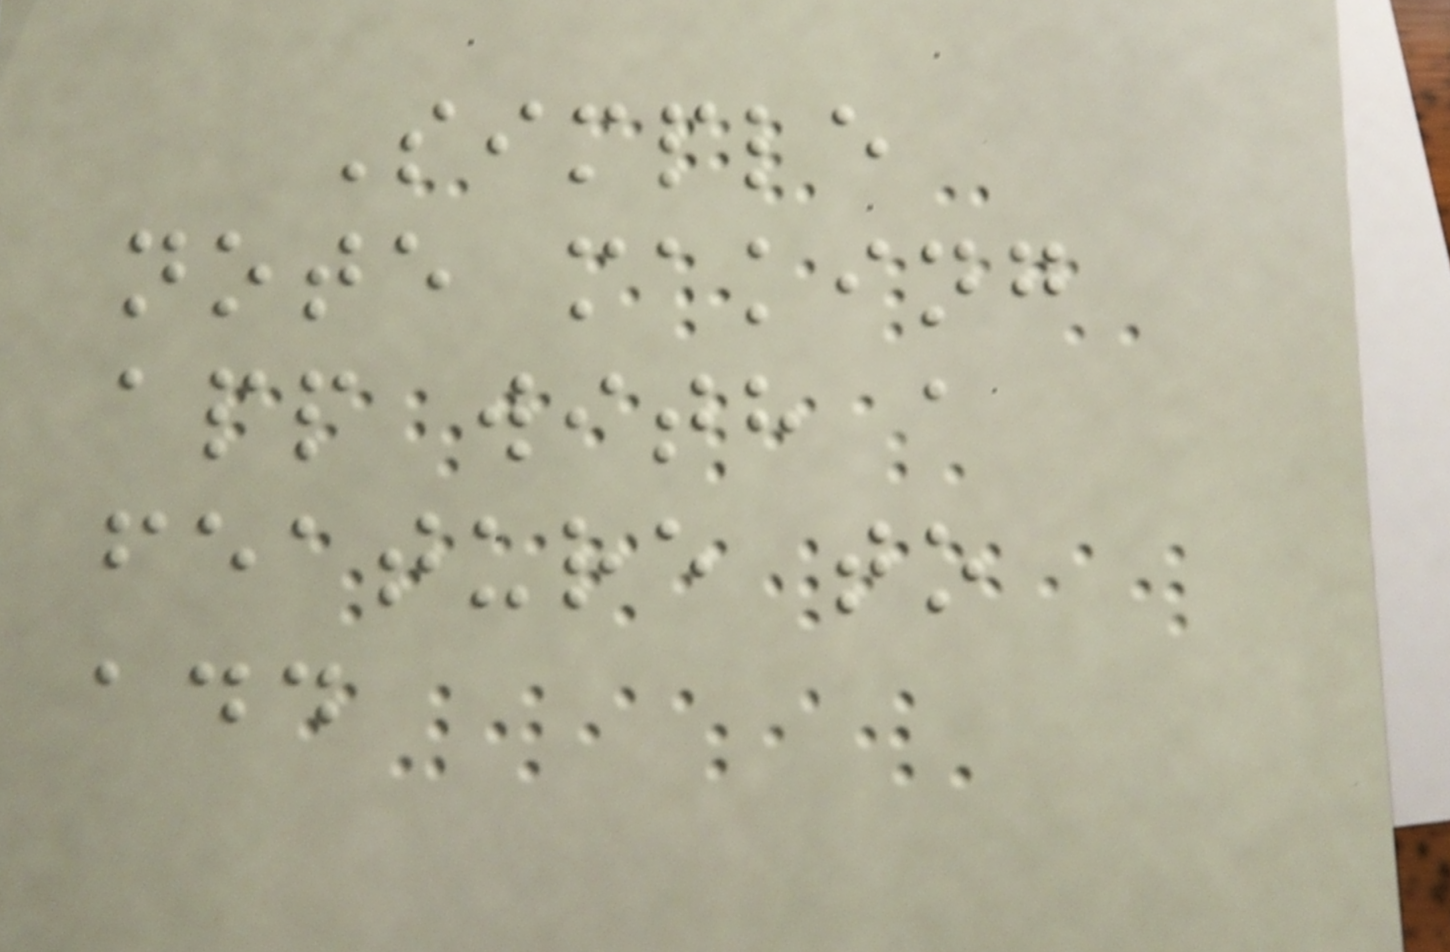Simple
note making
app with a
feature to
add
